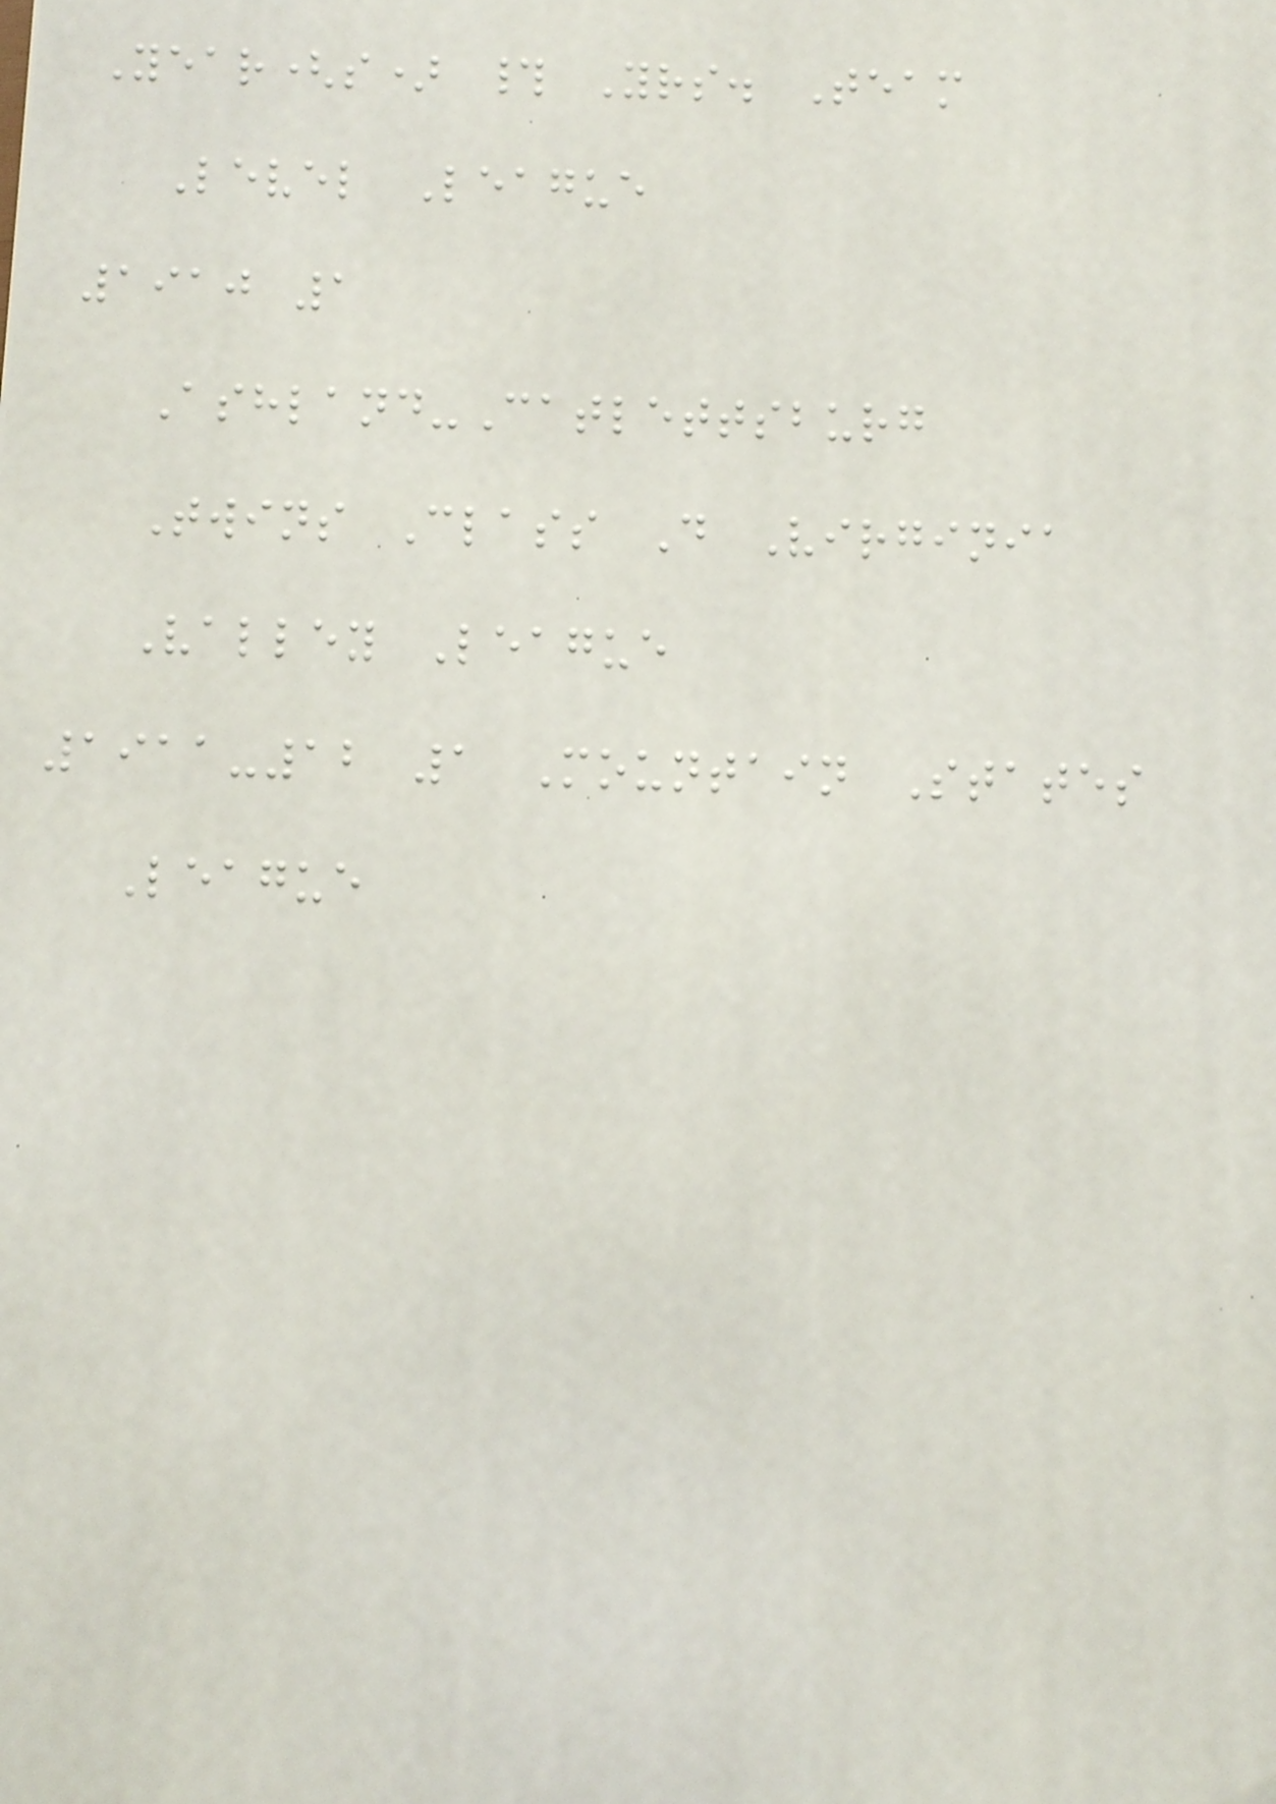Year(s) # Yrs. Team
Level League
1910 1
Ashland-Catlettsburg
Twins Class D Virginia
Valley League
1911-12 1 Mountain States
League
